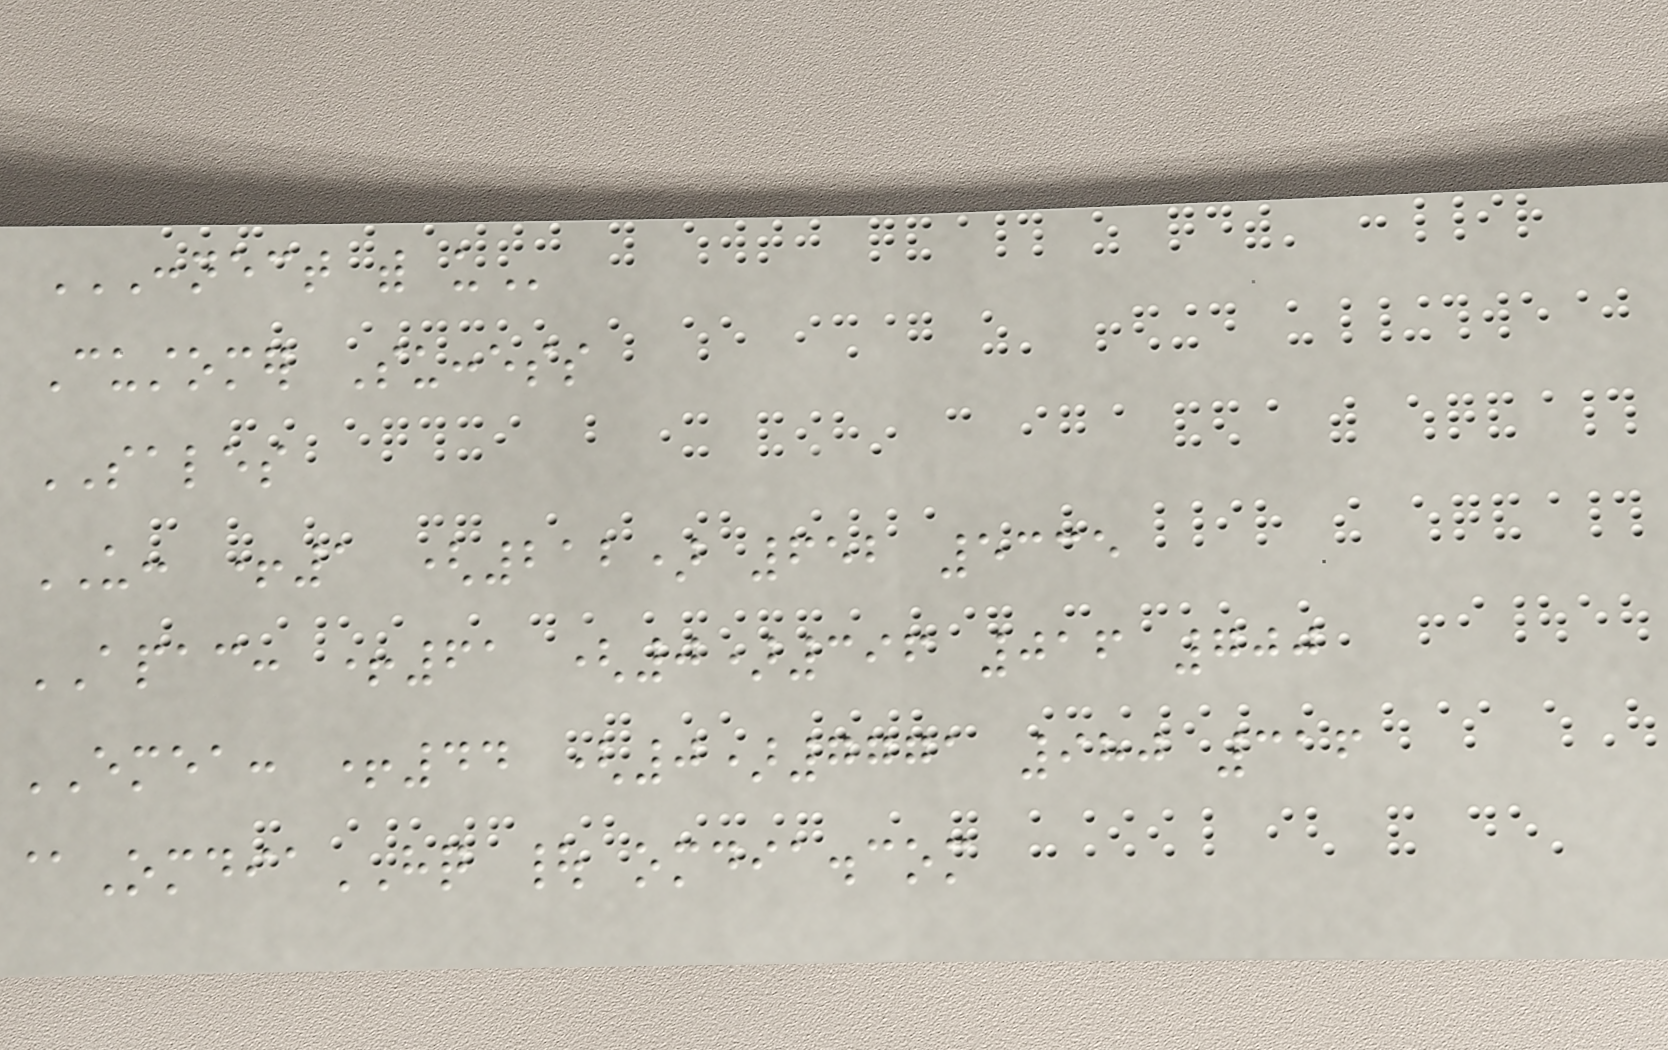CONNECT WITH US
Customer Success
SALES
US: +1 (212) 652 5335
APAC: +61 (0)396 016 700
EMEA: +44 (0)7771 980 316
@OmdiaHQ | omdia.com
